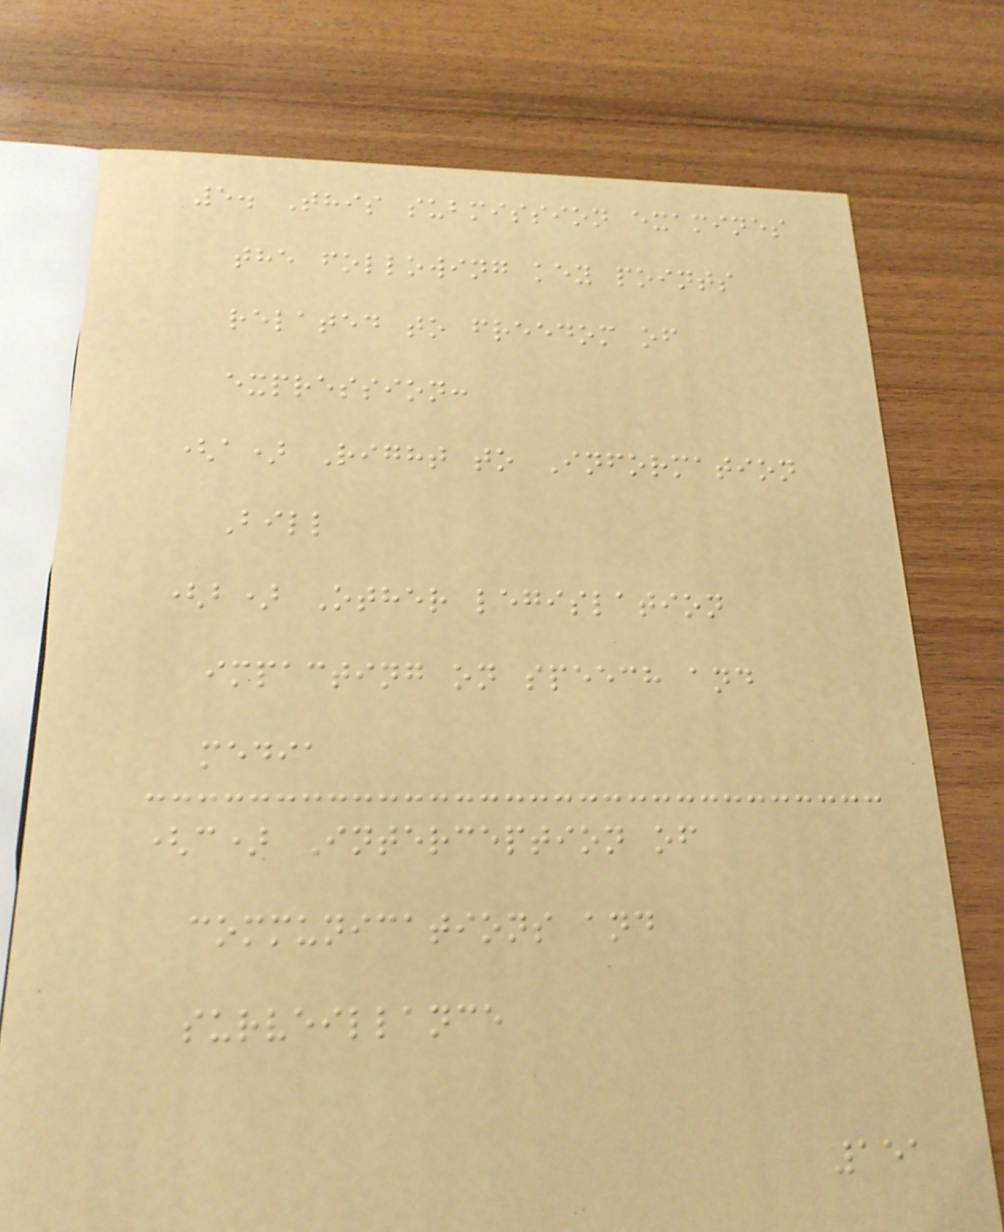5. This submission examines
the following key points
related to freedom of
expression:
(a) Right to Information
Bill
(b) Other legislation
impacting on speech and
media
(c) Interception of
communications and
surveillance
151
